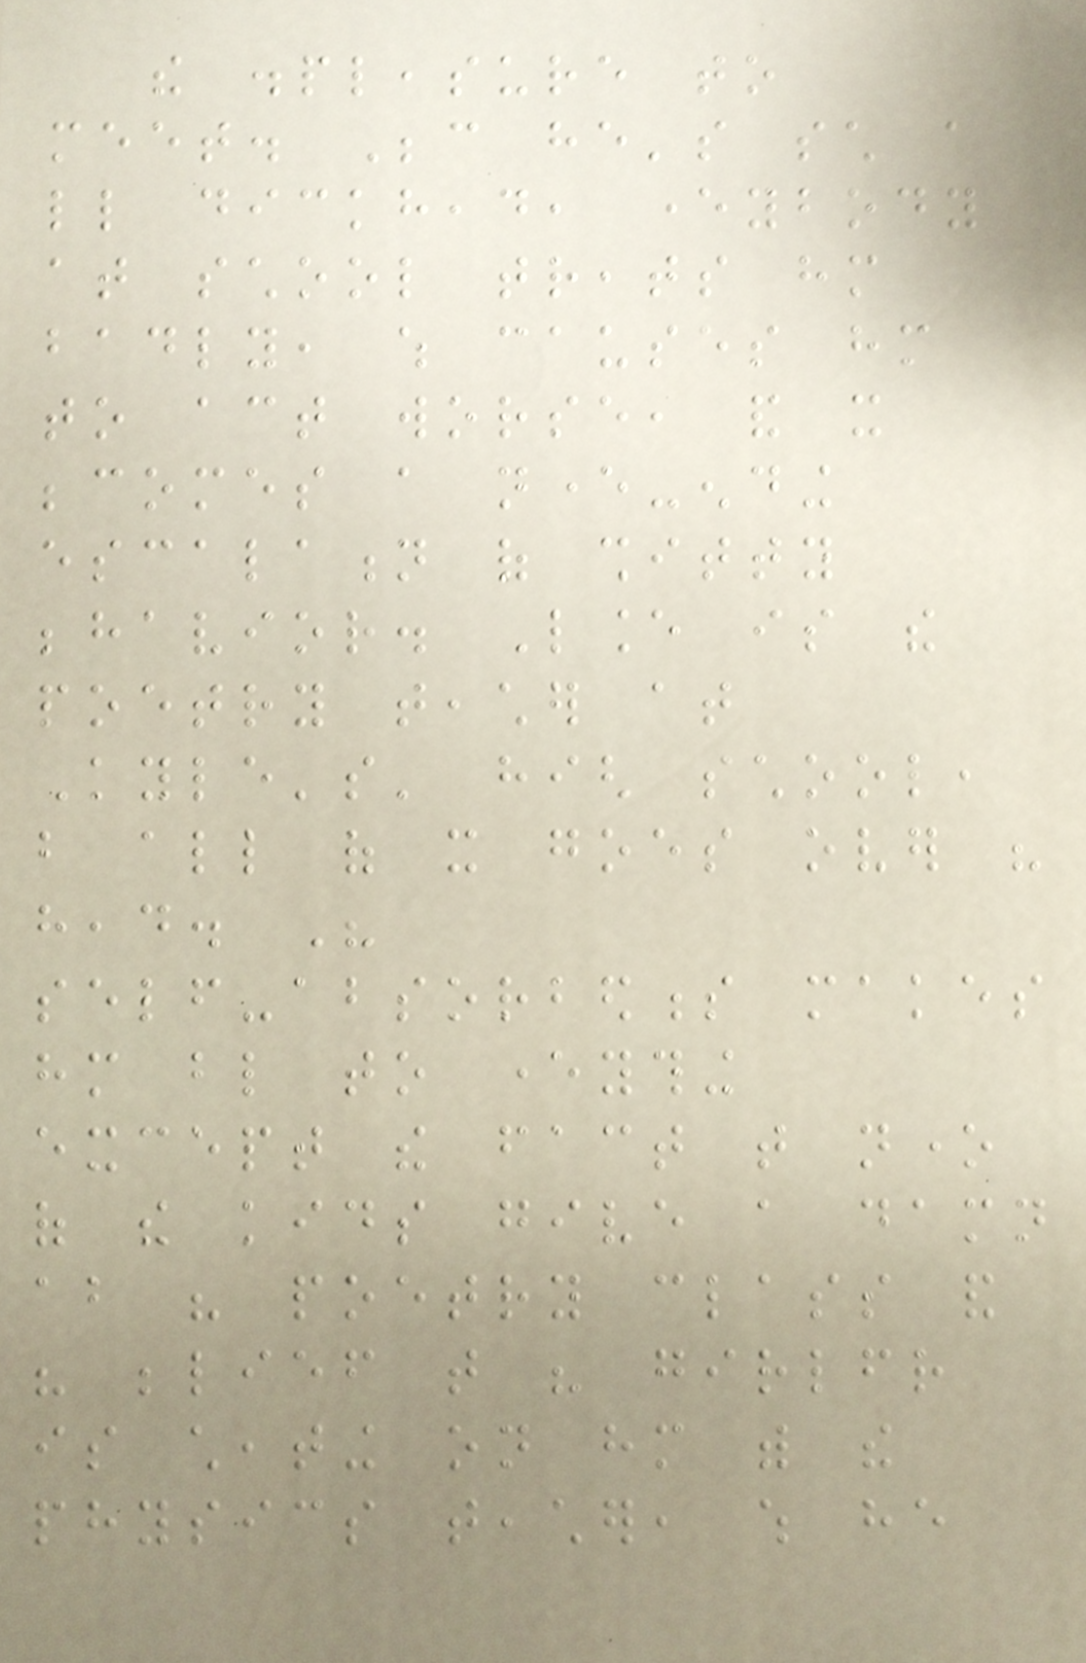the displeasure to
meet. Because he's such a
little dickhead, everybody
at school treats him
badly, which causes him
to act worse, and it
becomes a never-ending
escalation of shitty
behavior. Lance is the
poetry teacher at
Kyle's' high school,
but all of it goes over his
head. His
self-absorbedness makes
him blind to everything
except the fact that none
of the kids give a damn
about his poetry class and
his belief that his girlfriend
is cheating on him with the
physics teacher, which he
